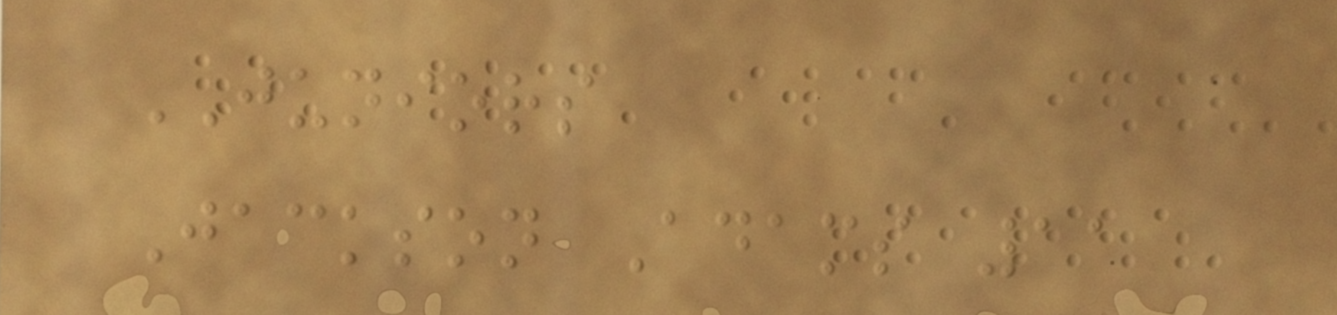JUNIORS
Jackson Adams 11
